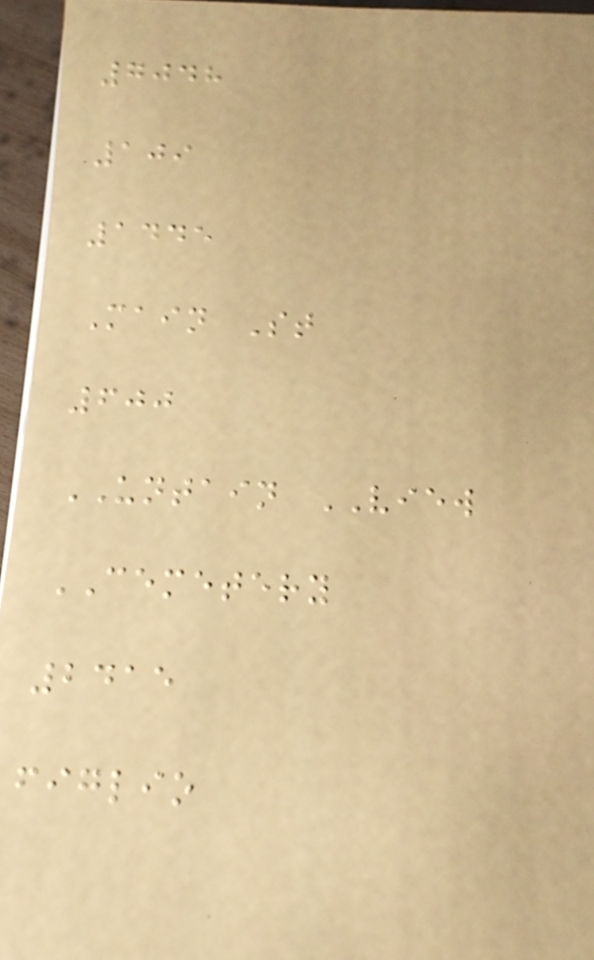7048
109
1445
Main St
600
UNTAIN VIEW
CEMETERY
2415
figlio
